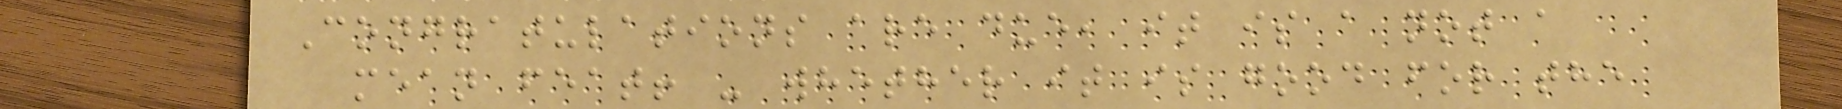Congratulations are due, it is a not a
mean feat! - whether it is good for the
